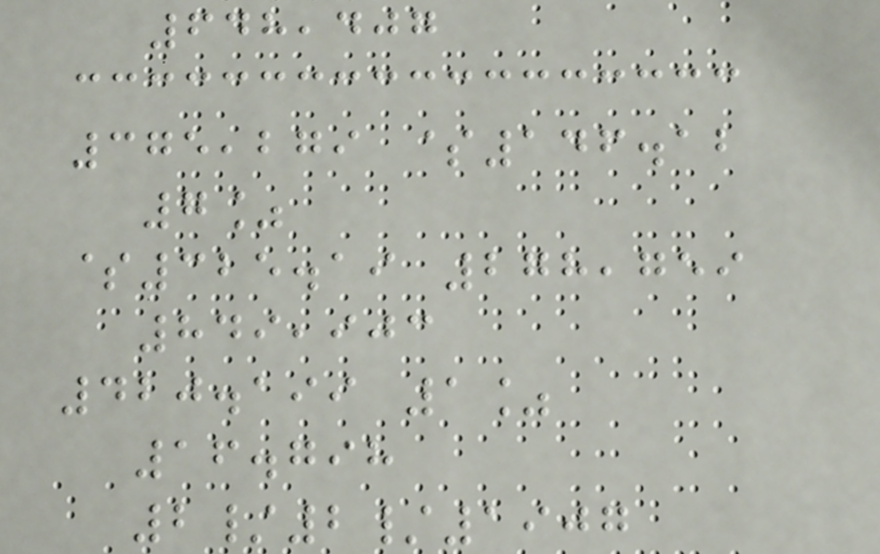648,407
375,279 $146.12
7%
$325.19 278,759
849,903
420.199 1%
16.798
2/2/1907
